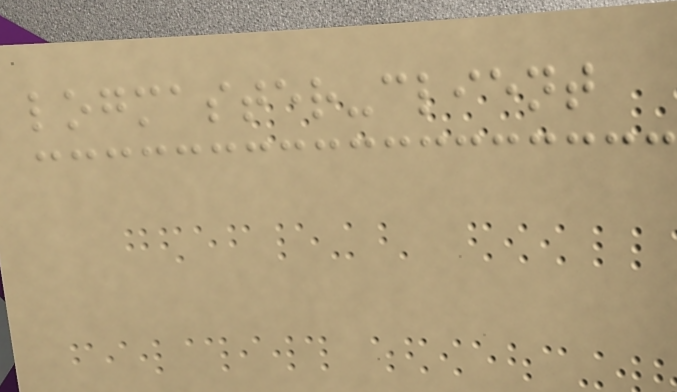logmaster-client
